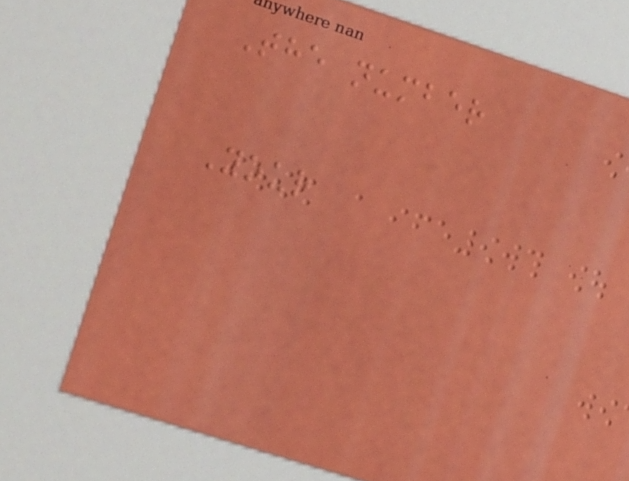The number
Your
